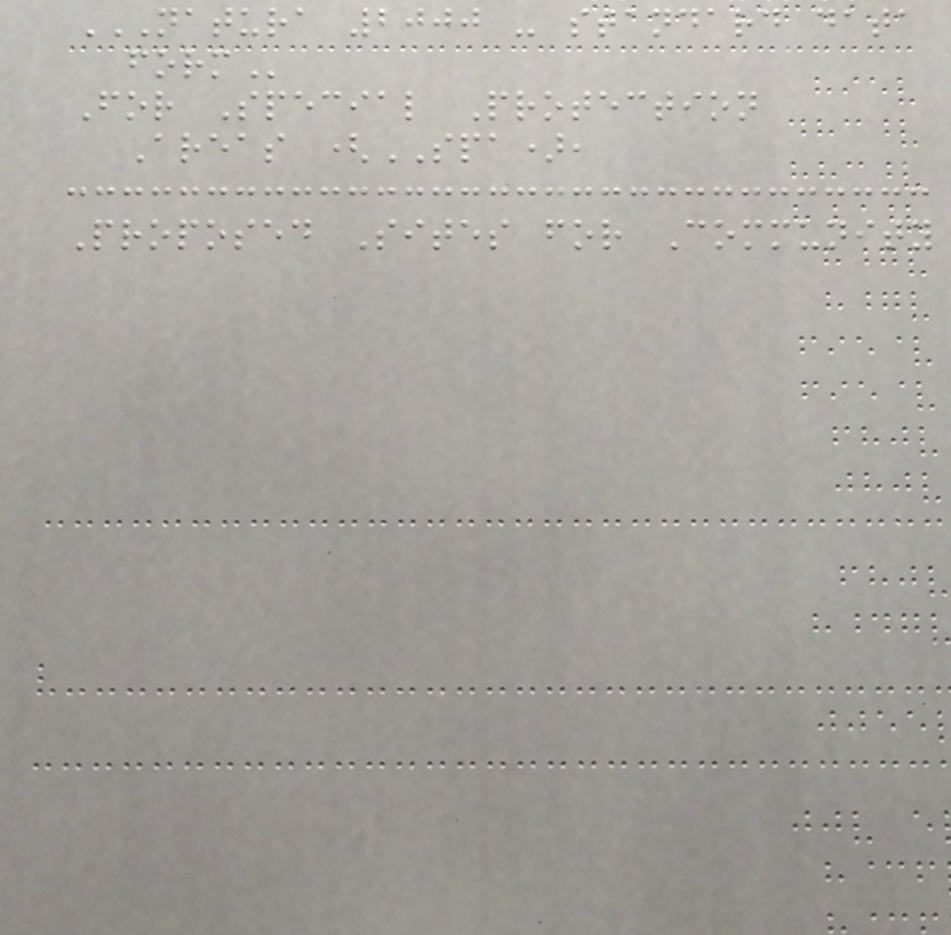NATURA 2000 - STANDARD DATA
FORM
For Special Protection
Areas (SPA),
Proposed Sites for Community
